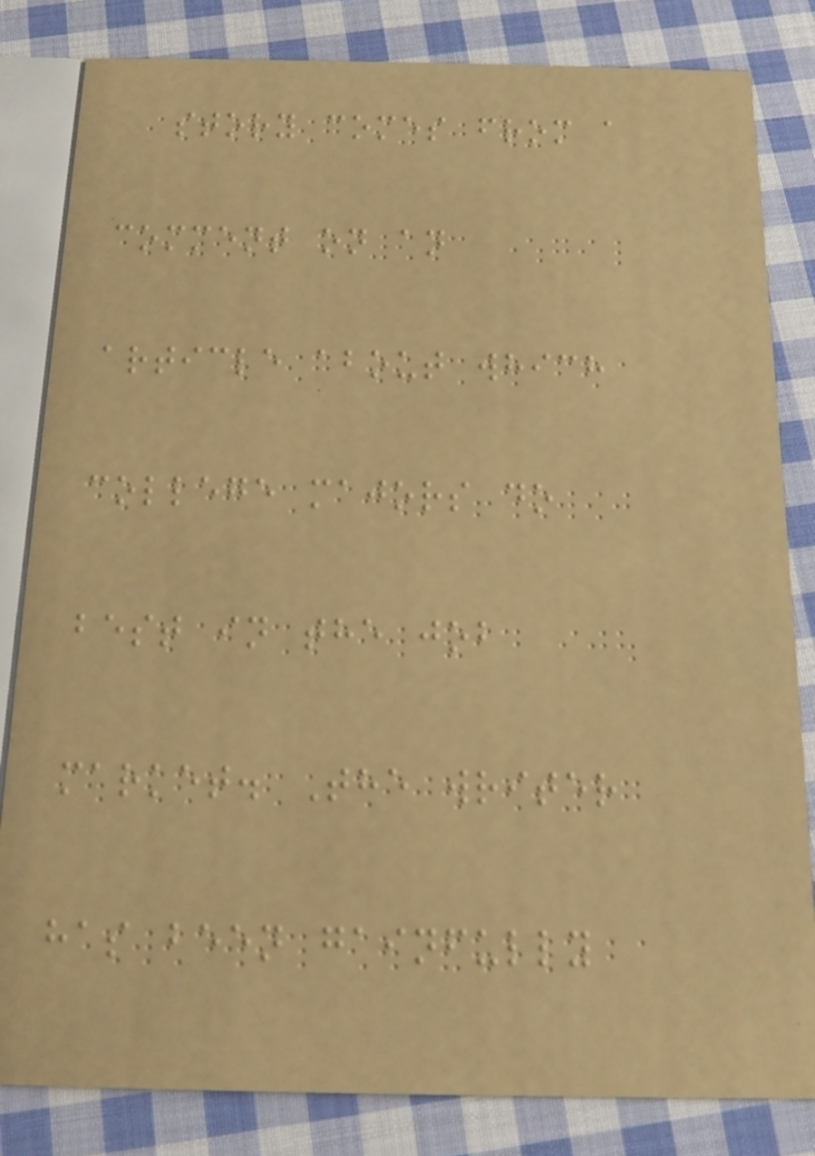story comes from a
comment on an
article about which
college majors do
best in the job
market. The writer
has been gainfully
